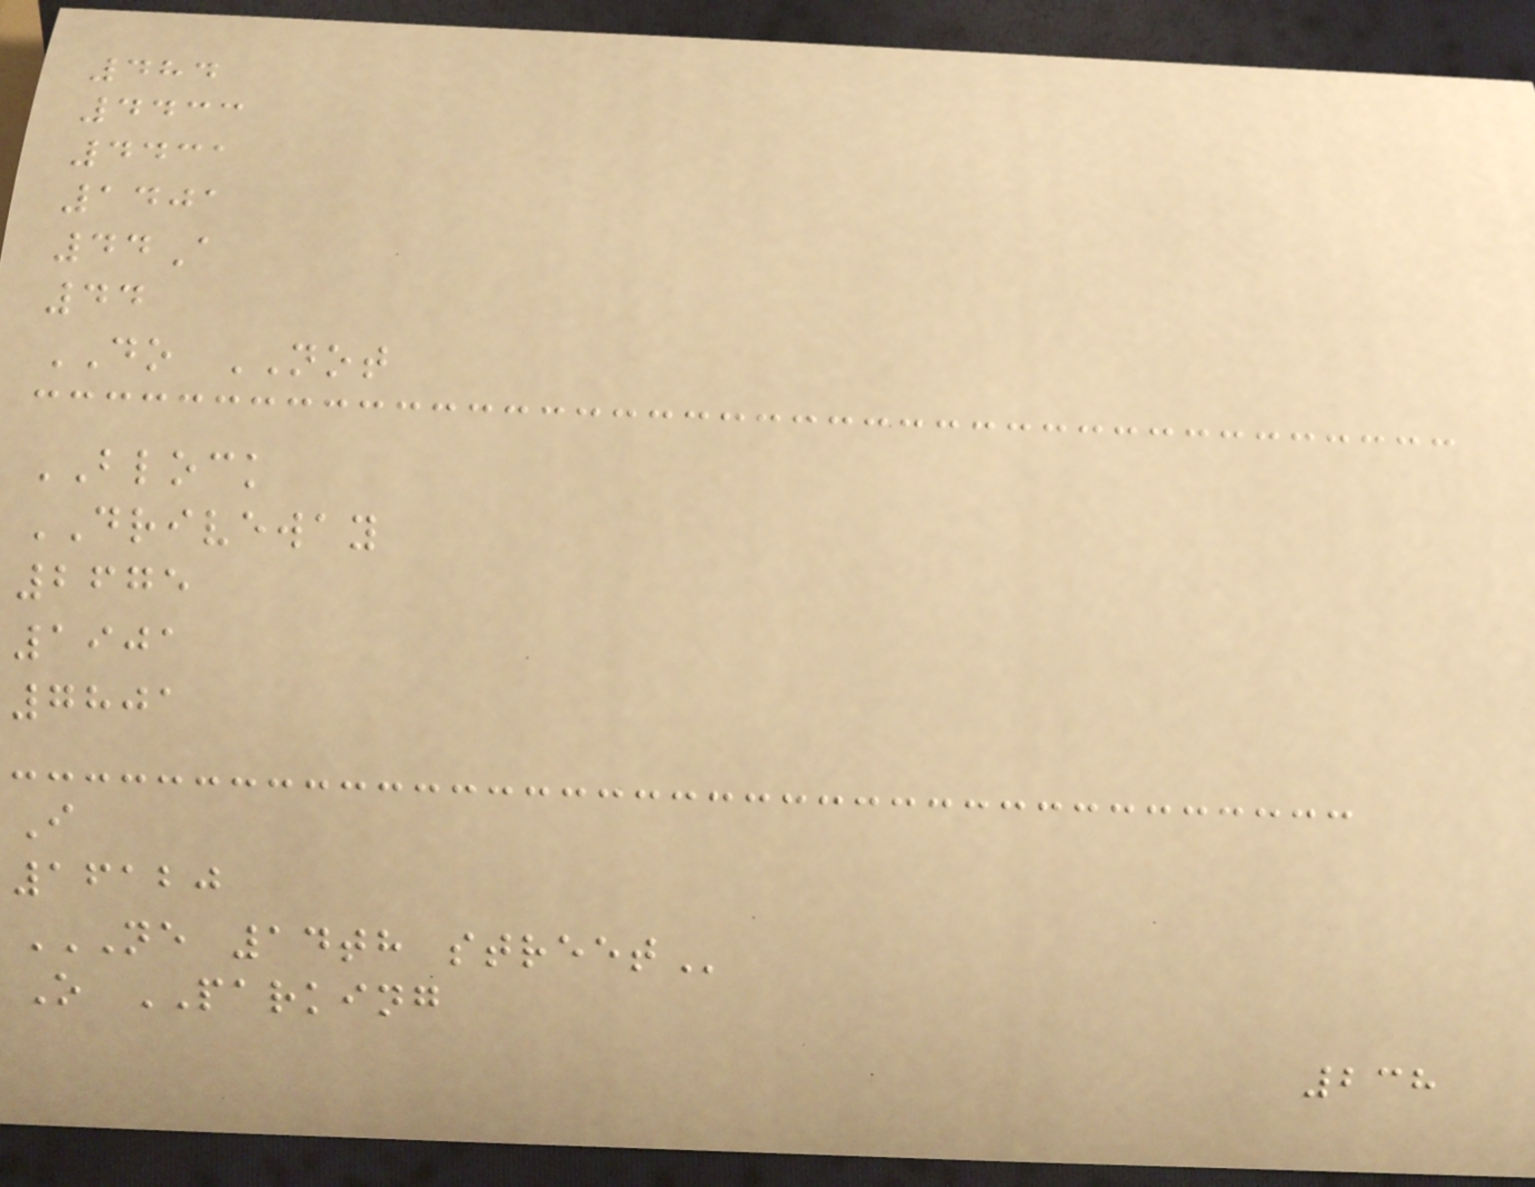484
4433
4431
1401
44A
44
DO NOT
BLOCK
DRIVEWAY
2675
1901
7801
I
16120
NE 14TH STREET
O PARKING
238
